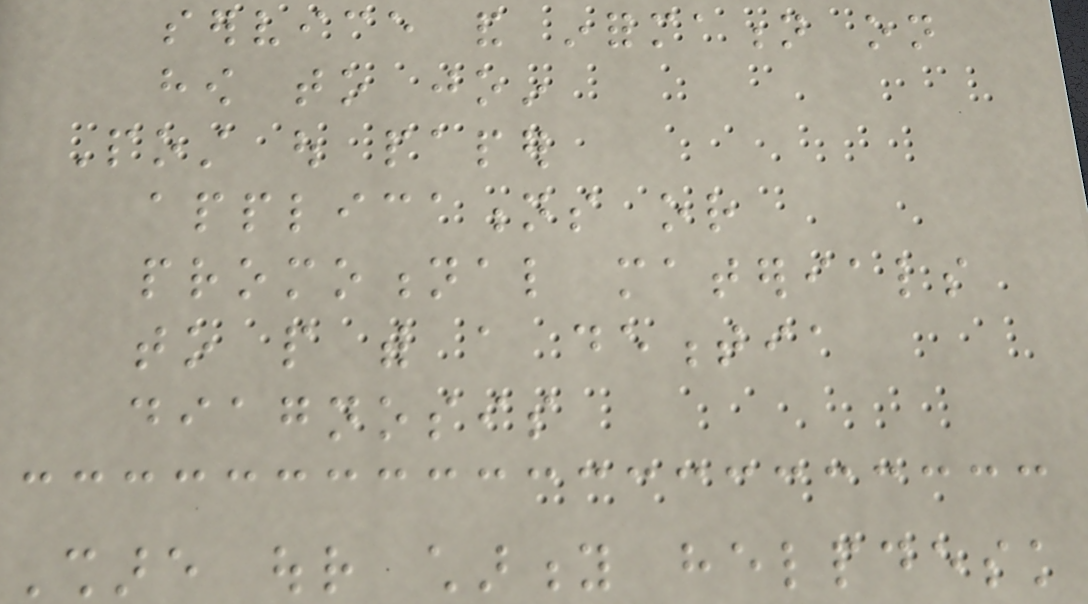service and information on
how to join
Post out paper
applications or
promotional materials
to people with a dementia
diagnosis
Share our charity helpdesk
